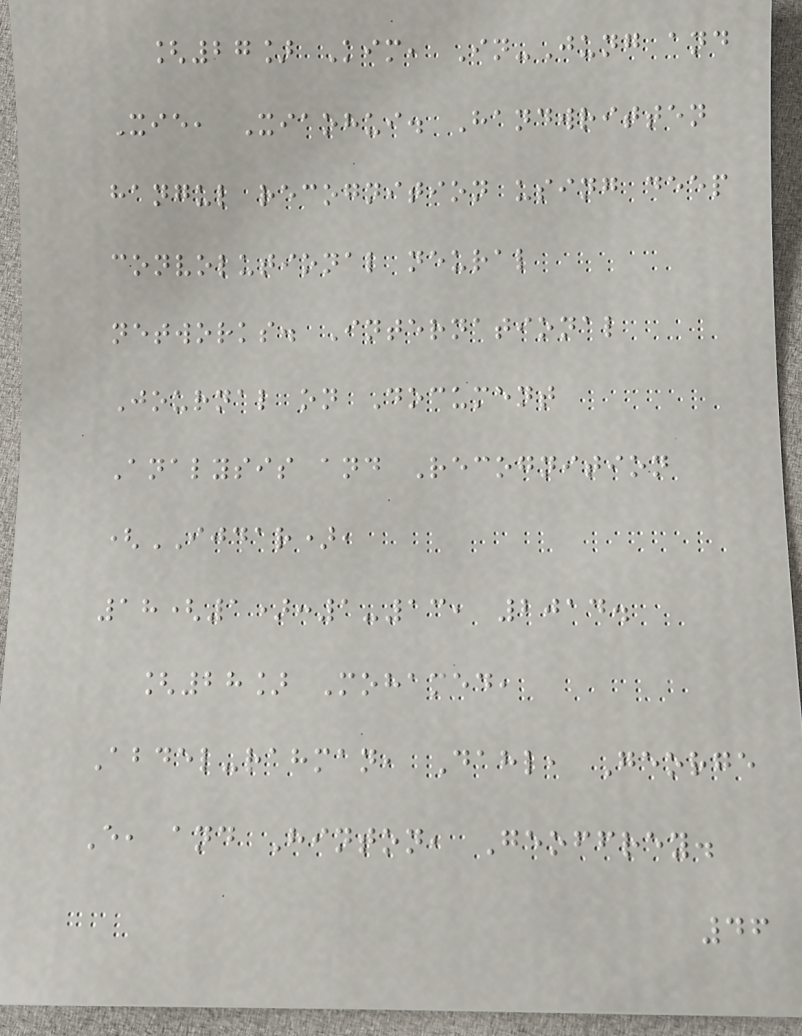[27] Kim, In-Jung and
Xie, Xiaohui. Handwritten
hangul recognition using deep
convolutional neural
networks. International
Journal on Document
Analysis and Recognition
(IJDAR),
18(1):1-13, 2014.
[28] Mohamed,
Abdel-rahman, Dahl, George
E, and Hinton, Geoffrey.
46
